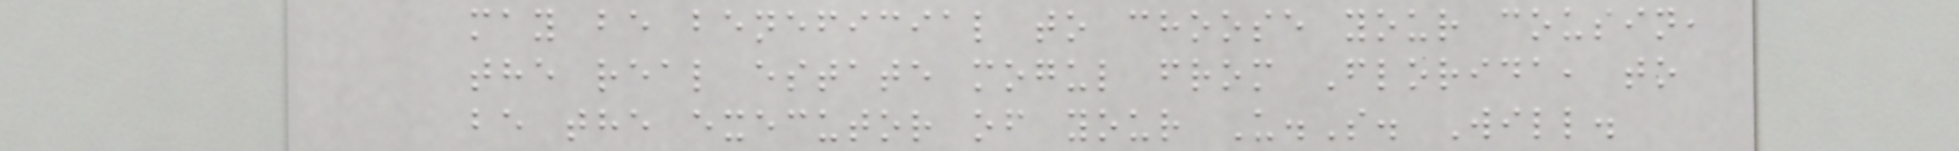may be beneficial to choose your cousin,
the real estate mogul from Florida, to
be the executor of your U.S. Will.
